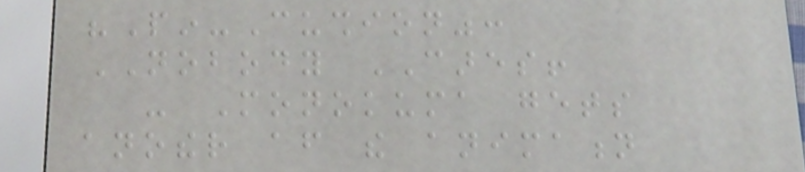"Pin-Cushion":
NOBODY CARES!
- Monokuma gets
another after the animation
